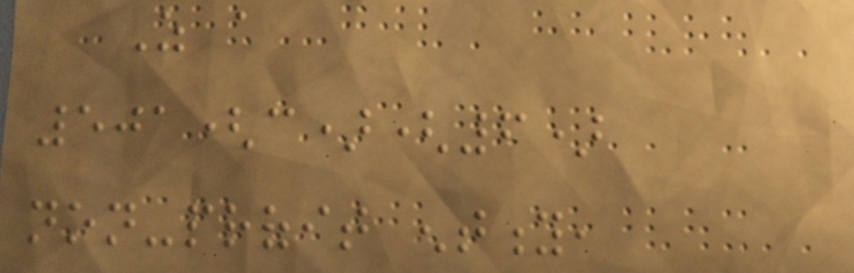As a
501(c)(6)
non-profit entity,
